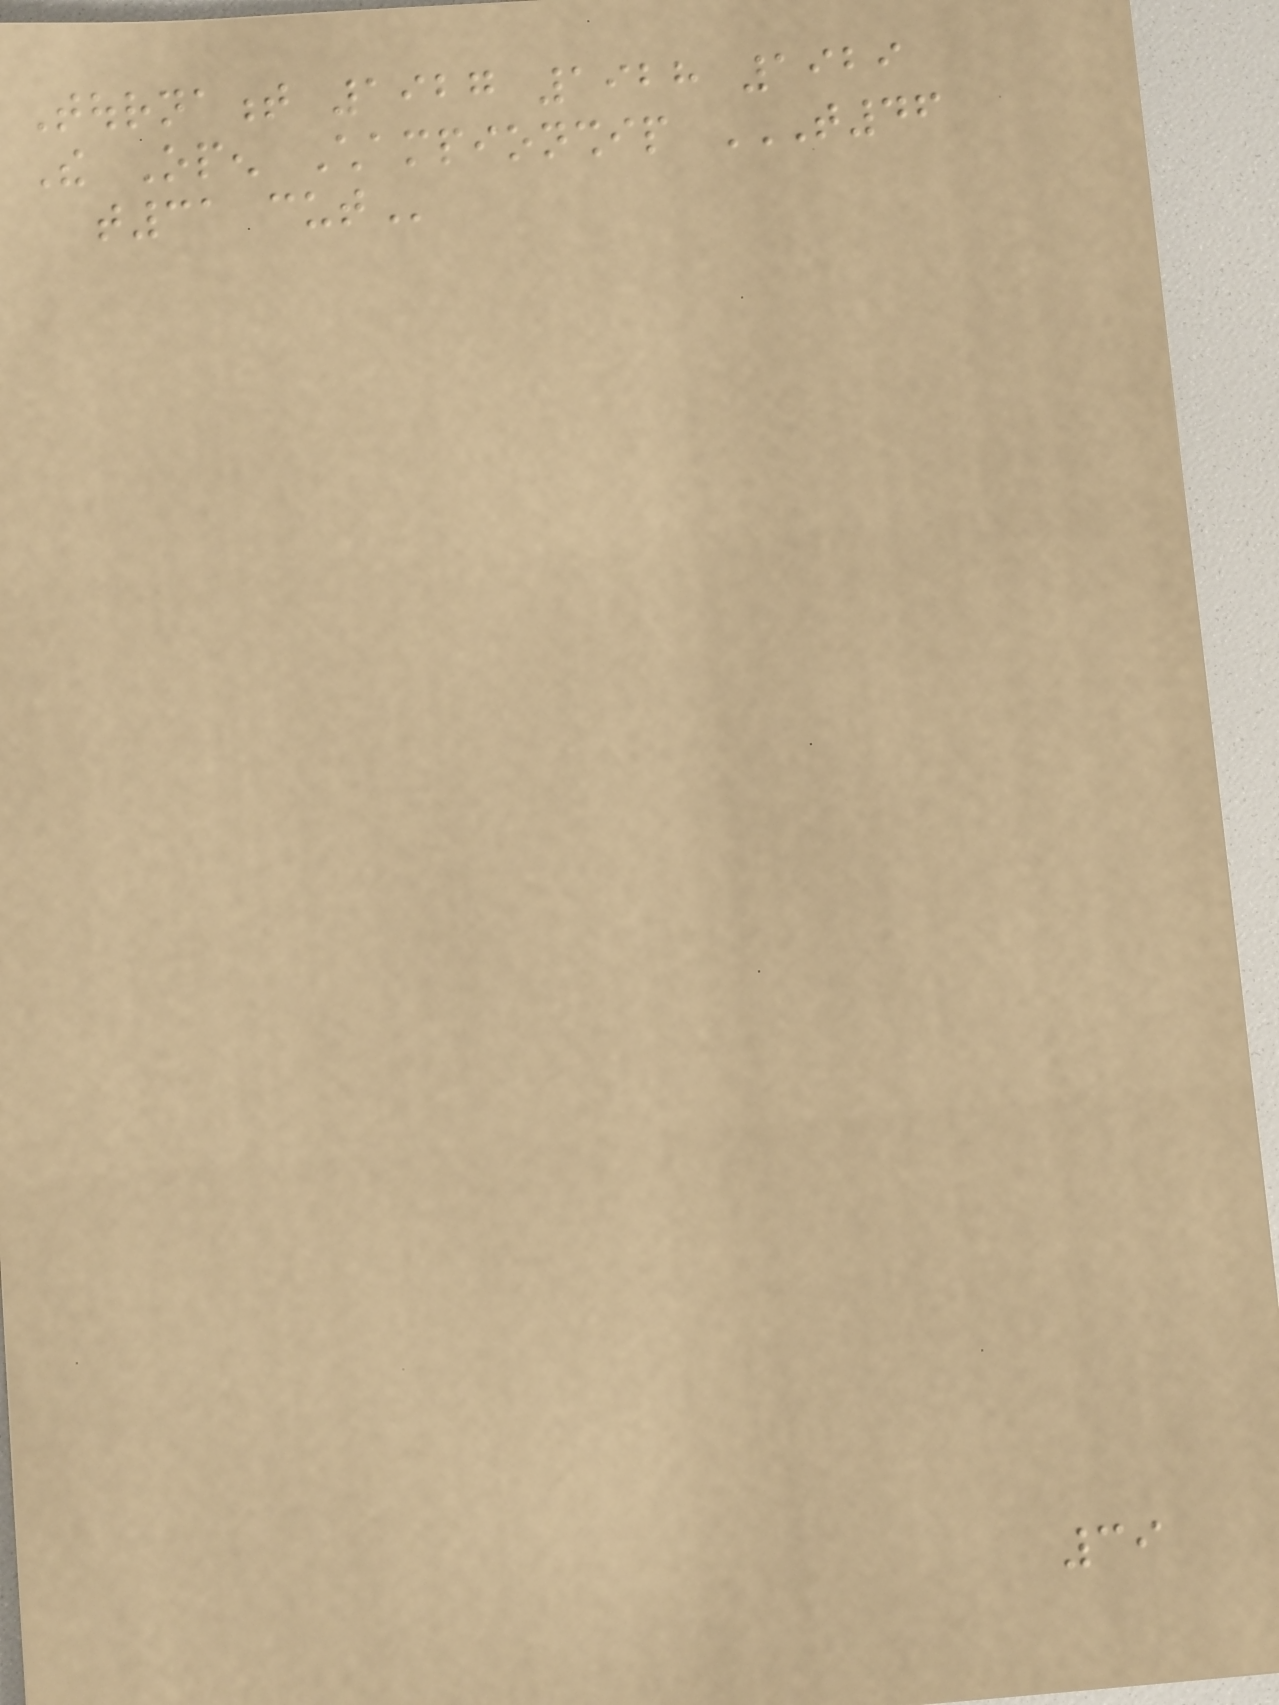Tournament 1927 1928 1929
The Open Championship T46
T31 CUT
39
